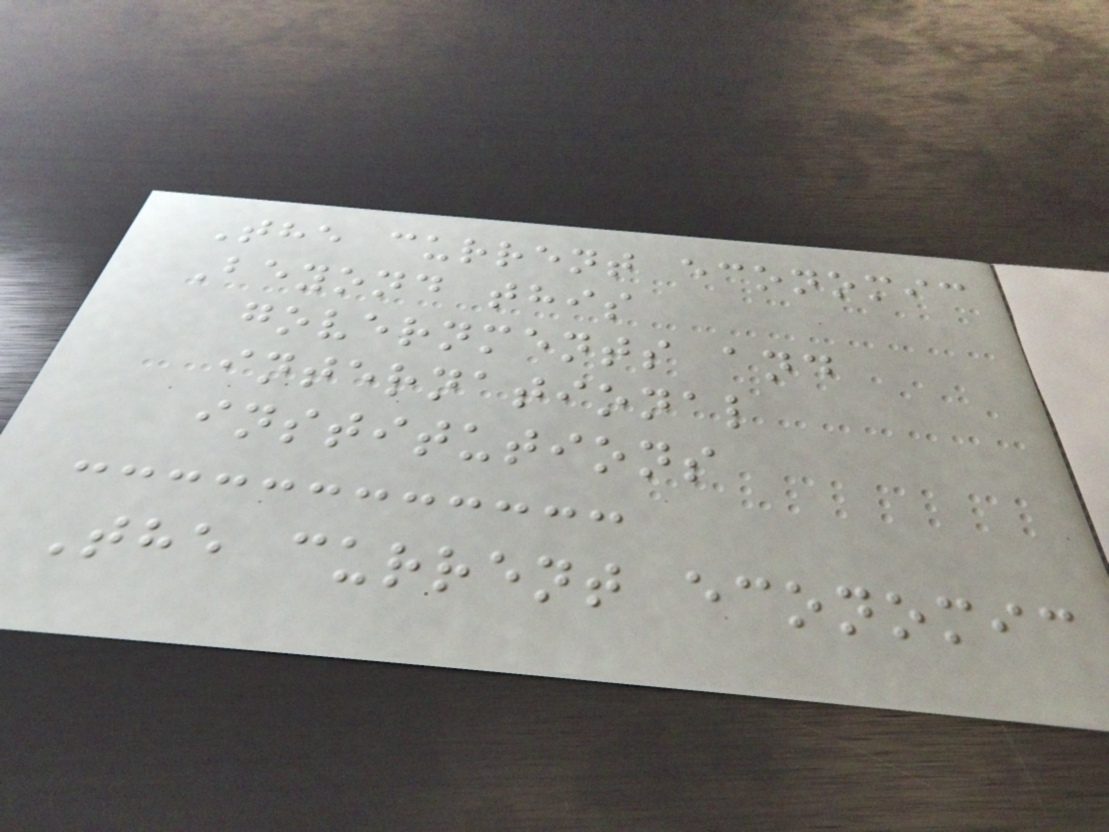The current economic
Beyond this
governments and
international
institutions
The current economic
